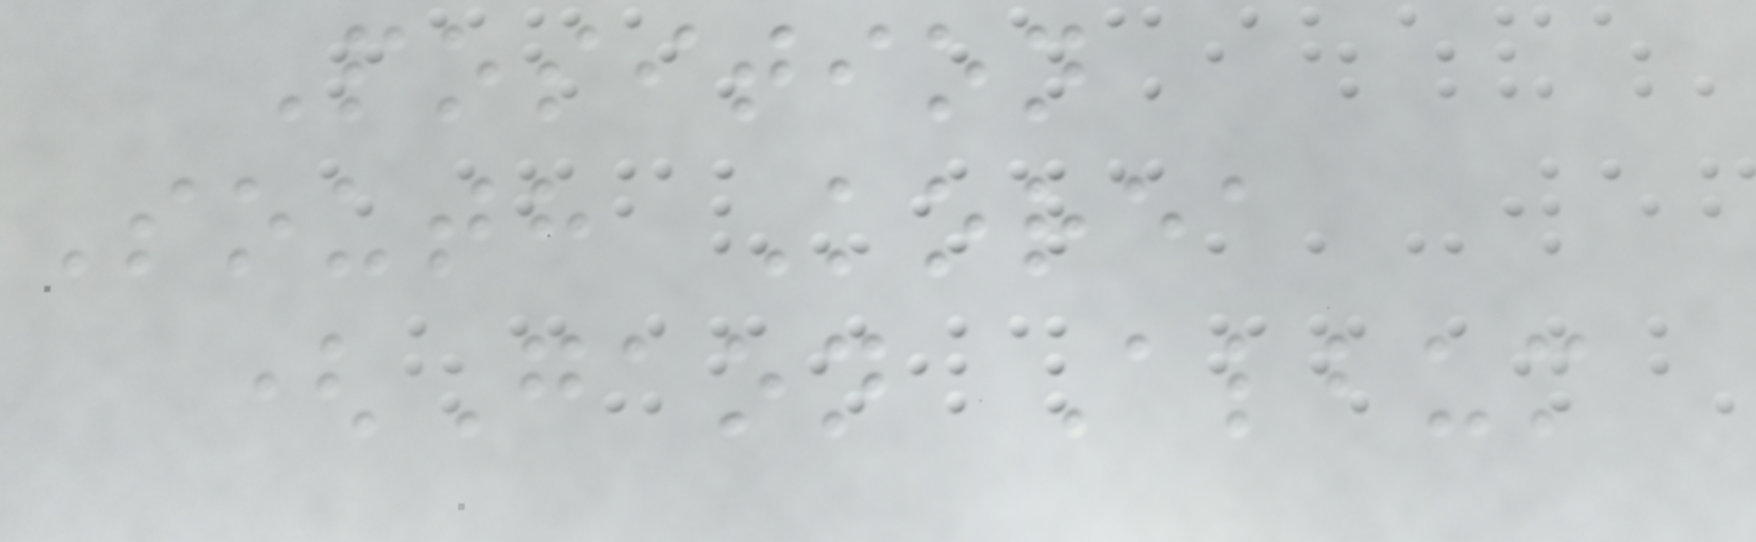Position
South Korea
(Gaon Album
